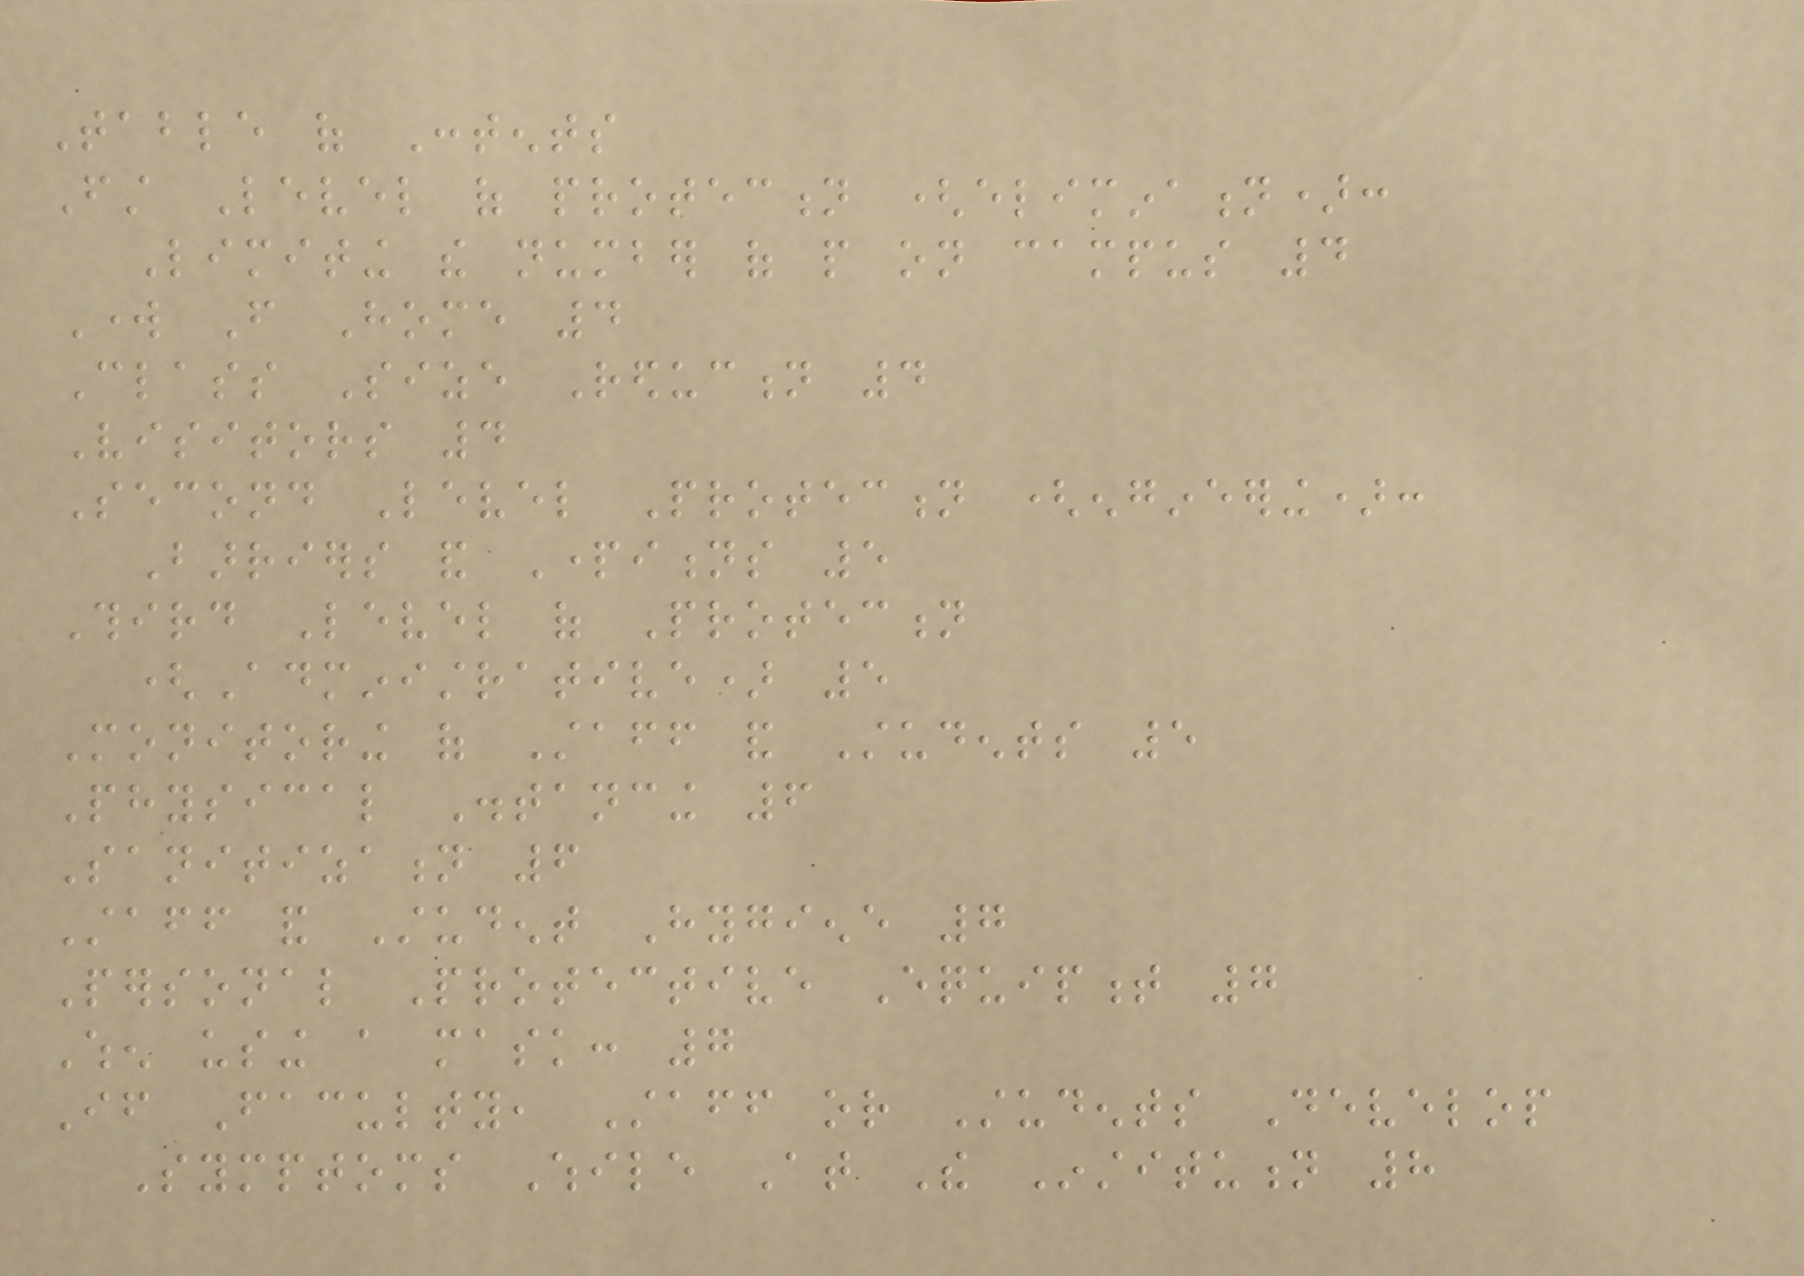Table of Contents
First Level of protection (elimination):
Limiting the number of people on campus 4
Work From Home 4
Class Size Reduction 4
Visitors 4
Second Level Protection (engineering):
Barriers and Partitions 5
Third Level of Protection
(Administrative) 5
Monitoring of Staff and Students 5
Physical Distancing 6
Sanitization 6
Staff and Student Hygiene 7
Personal Protective Equipment 7
When using a mask: 7
If Faculty, Staff or Students Develop
Symptoms While At The Institution 8
